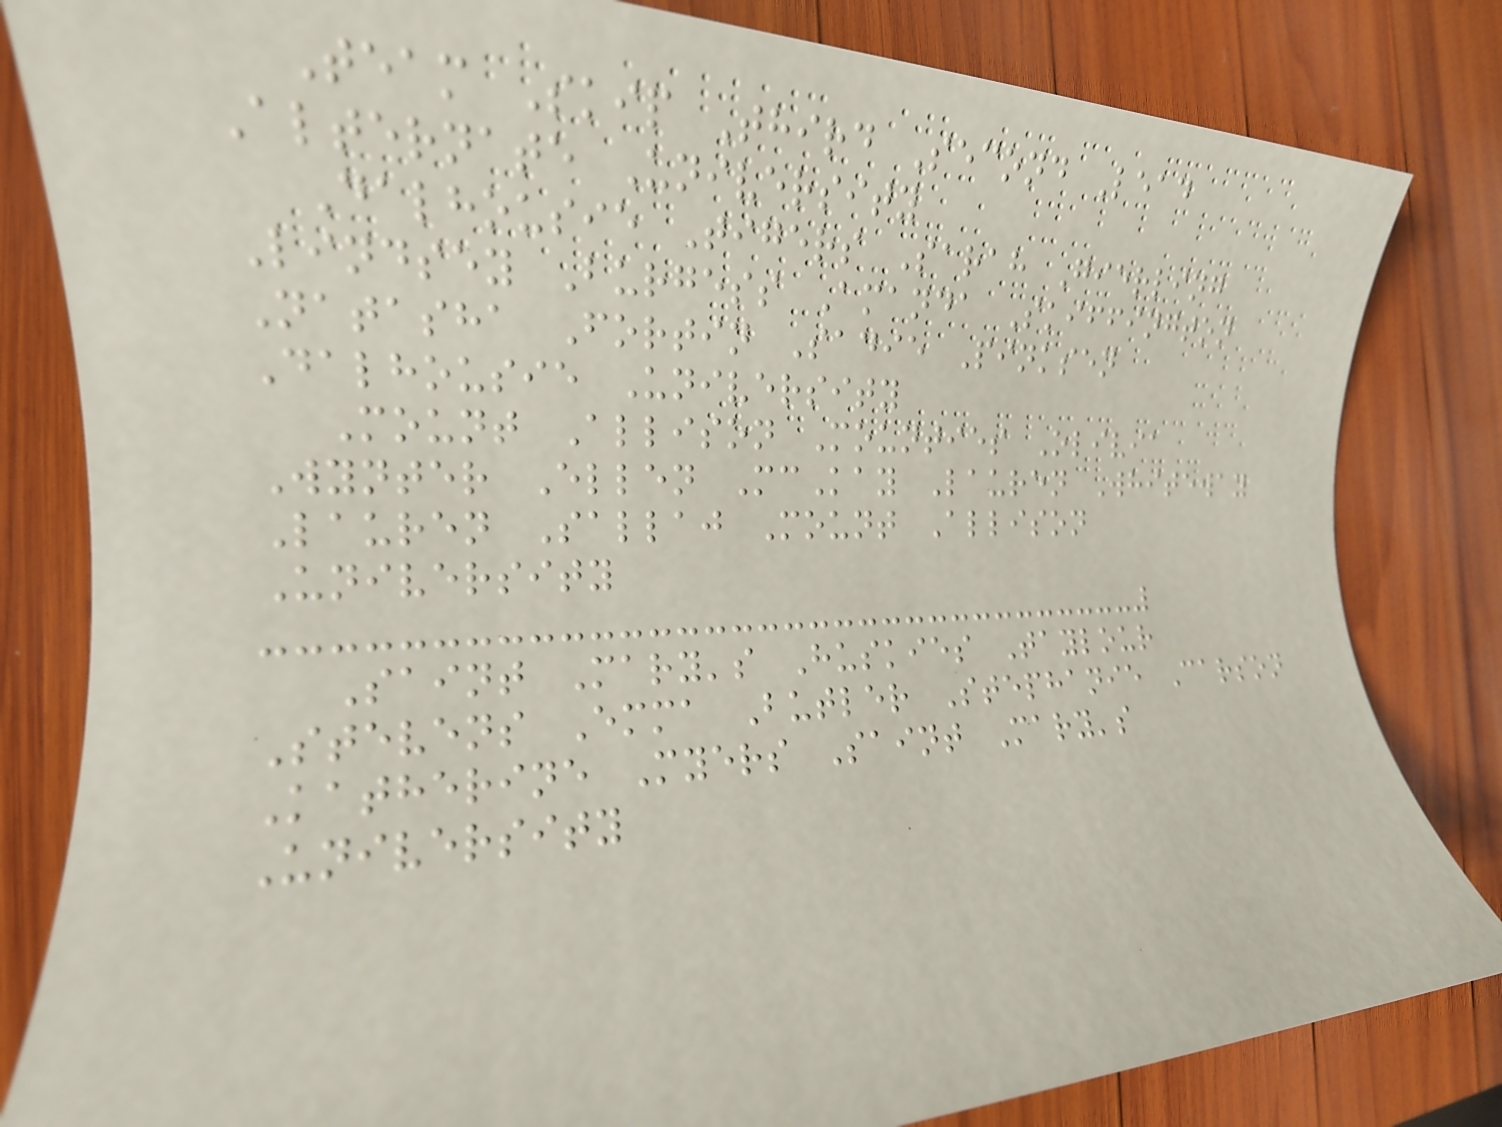Team Skip Third Second Lead
Alternate University
Dalhousie Tigers Sarah Gierling
Lindsey Burgess Amanda Skiffington
Natasha Fortin Sadie Pinksen
Dalhousie University
Mount Allison Mounties Olivia
Wynter Ellen McKay Lauren Whiteway
Lauren Sallaj Mount Allison
University
Saint Mary's Huskies Taylour
Stevens Emma Butler Stephanie Carson
Katherine Myers Saint Mary's
University
